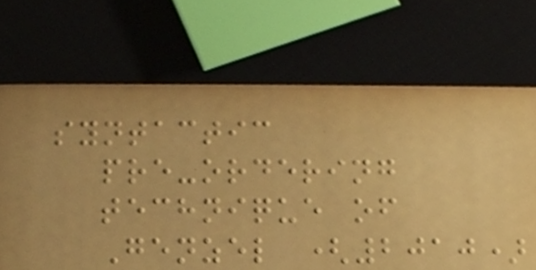syntactic
pre-ordering
technique of
Genzel (2010)
